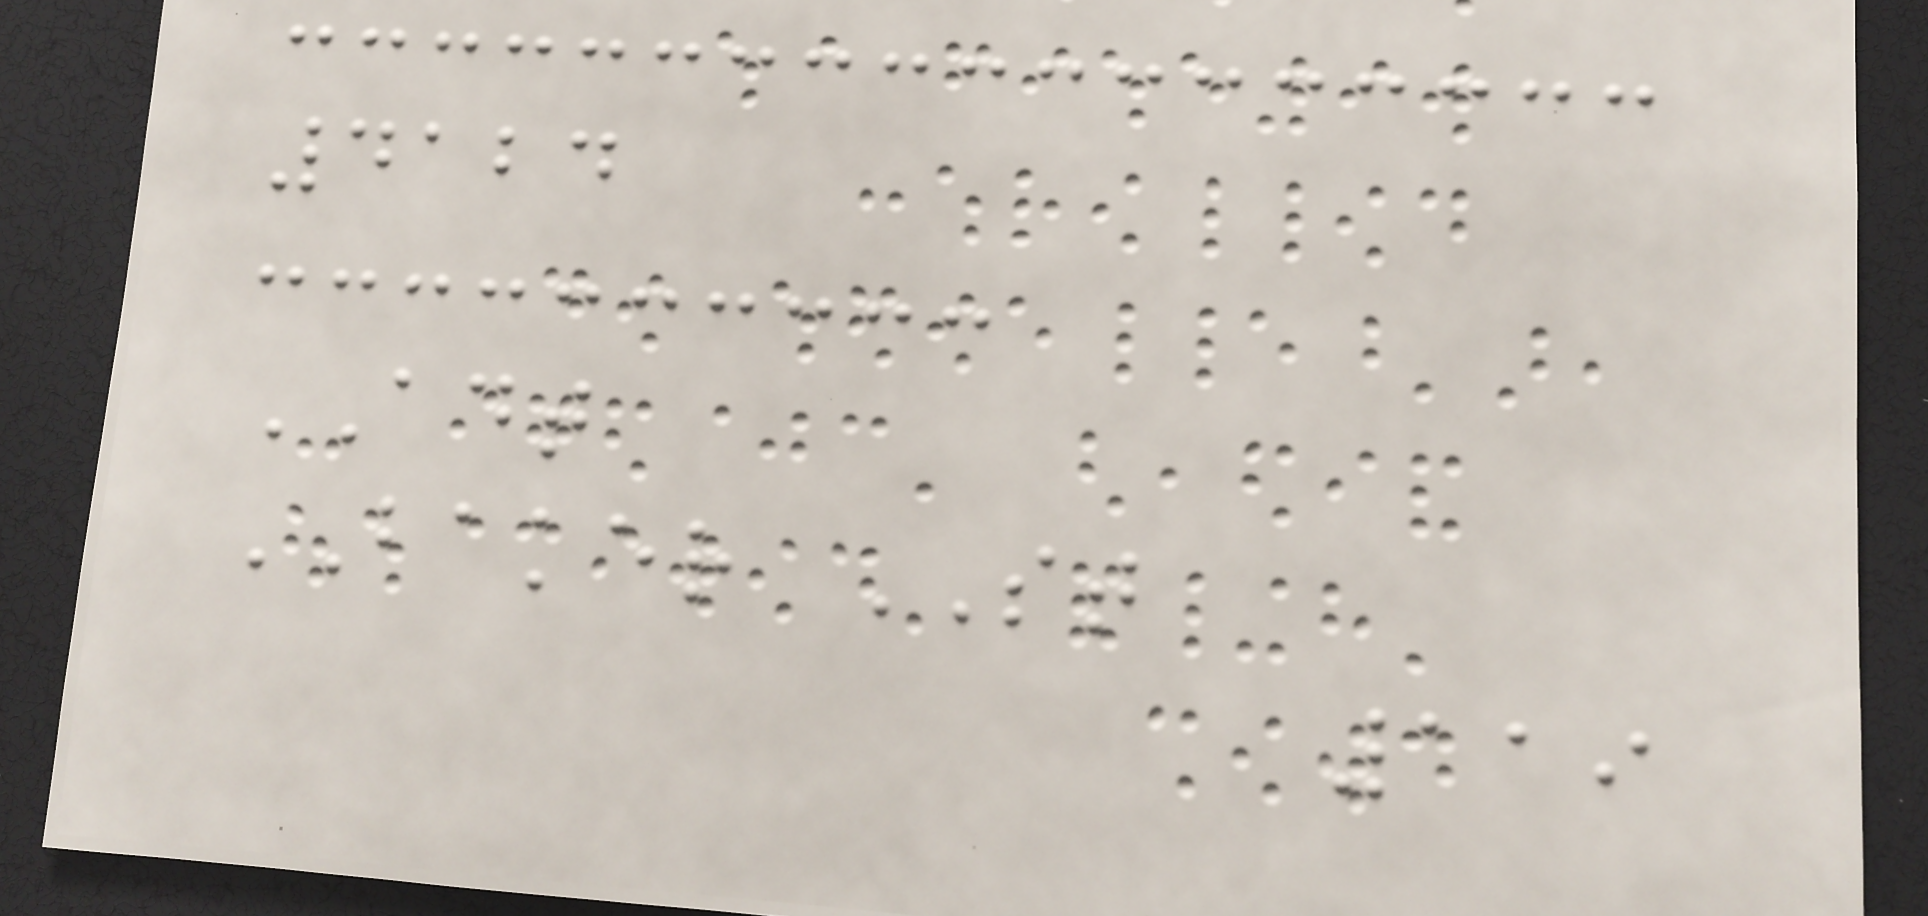4124
ADT
BAKER ST
119
